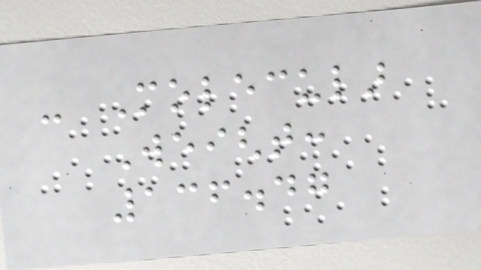- Molecular
Weight:
136.47
